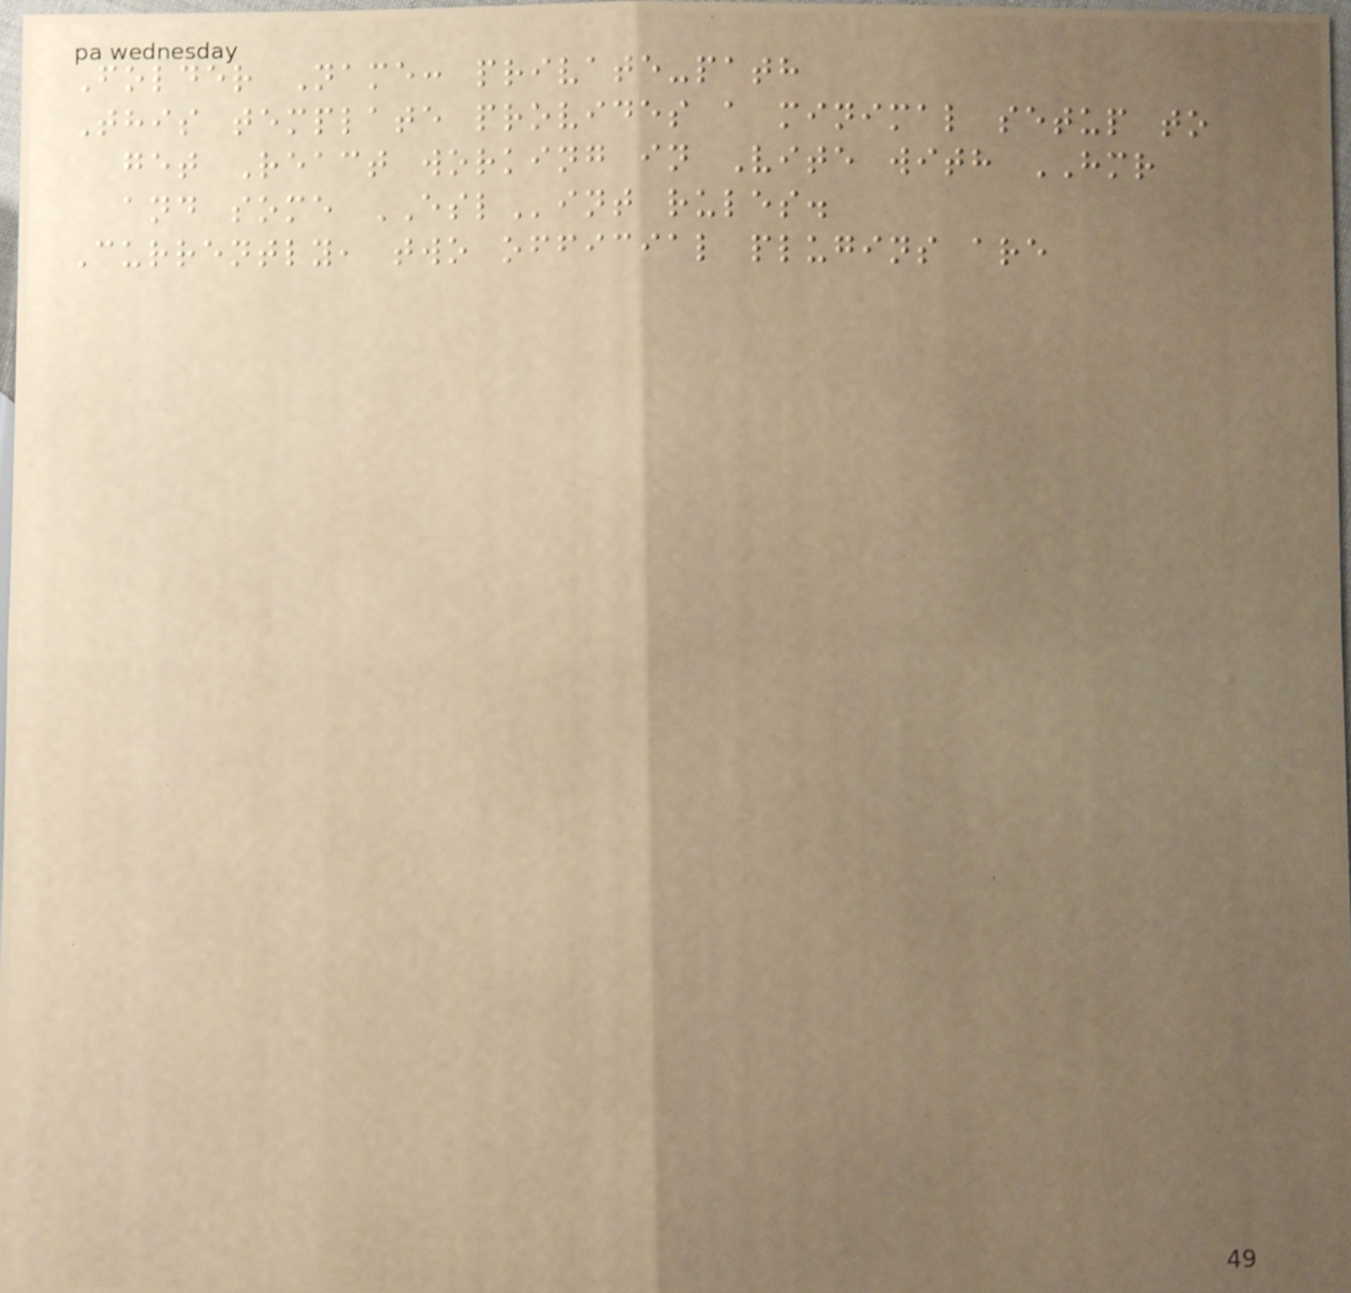Folder Name: private-path
This template provides a minimal setup to
get React working in Vite with HMR
and some ESLint rules.
Currently, two official plugins are
